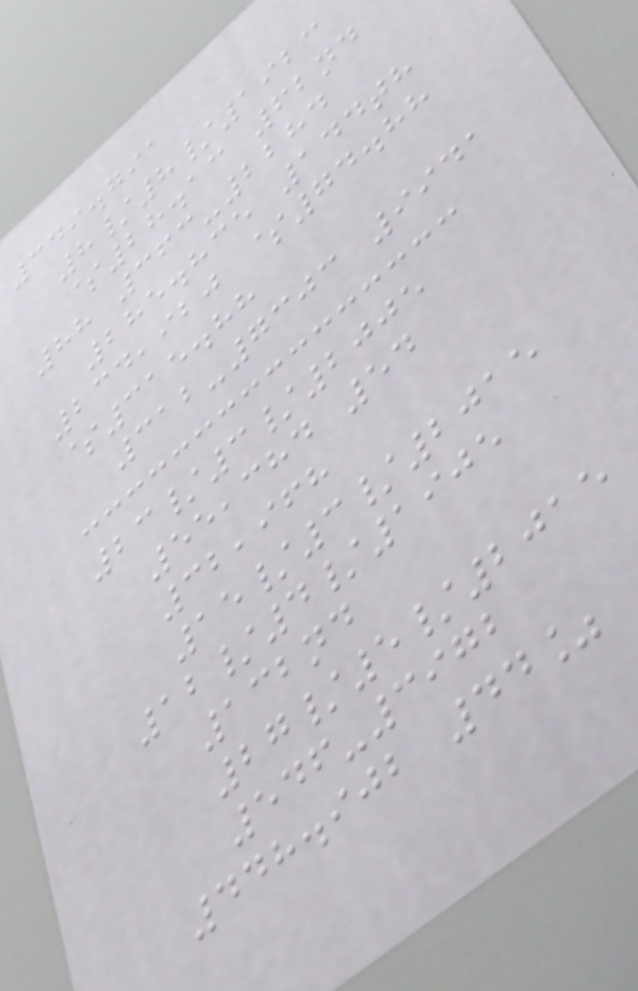349.791
8/8/1923
$28.13 62nd
88 363-2284
285.835 144th
234,920 $74.88
$315.88
312-7303 9941
23/3/2005
55,384 54
32,968
15/3/2015
12/4/1905
132nd
27/5/2015
546-3972
448.902 44%
